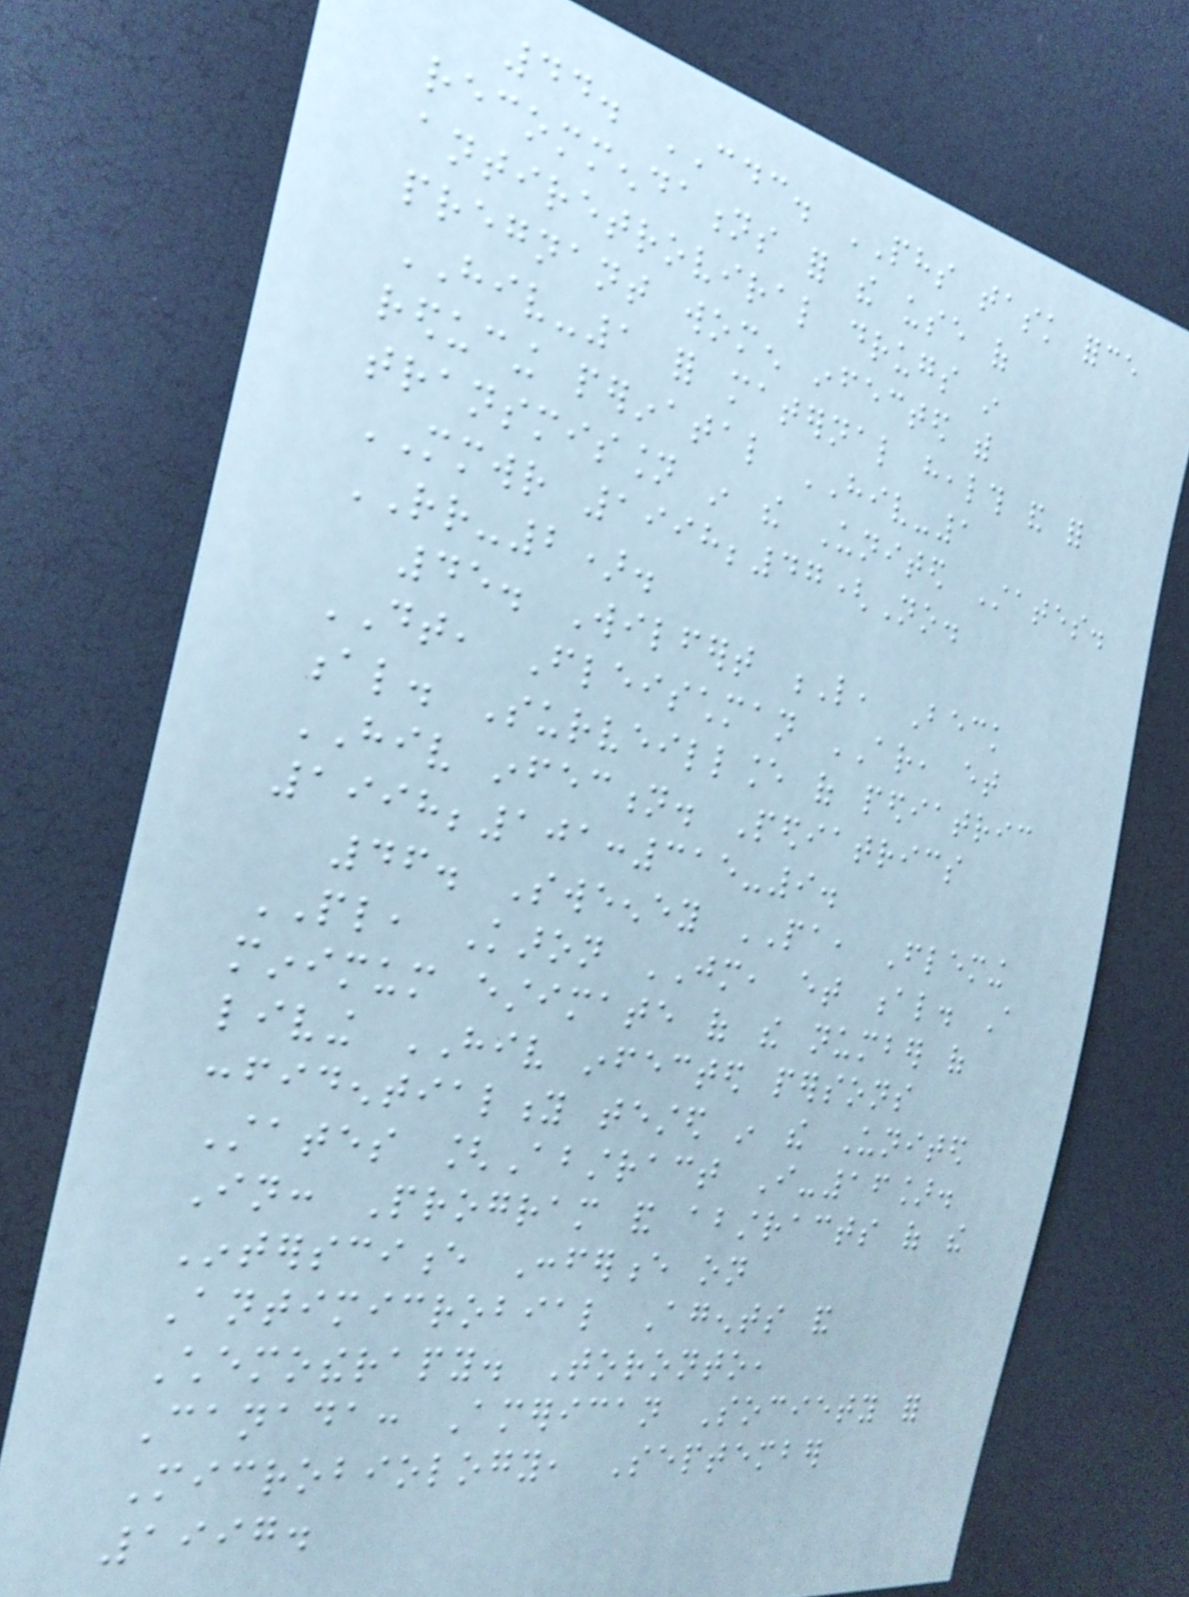44. CDC. PHS task force
recommendations for the use of
antiretroviral drugs in
pregnant women infected with
HIV-1 for maternal health and for
reducing perinatal HIV-1
transmission in the United States.
MMWR 1998;47(No.
RR-2).
45. Wilfert L, Beck
DT, Fleischman AR, et
al. Surveillance of pediatric
HIV infection. Pediatrics
1998;101:315-9.
46. Sweeney PA, Fleming
PL, Karon JM, et al. A
minimum estimate of the number of
living HIV infected persons
confidentiality tested in the United
States [Abstract I-16].
In: Program and abstracts of the
Interscience Conference on
Antimicrobial Agents and
Chemotherapy. Toronto,
Canada: American Society for
Microbiology, September
1997.
